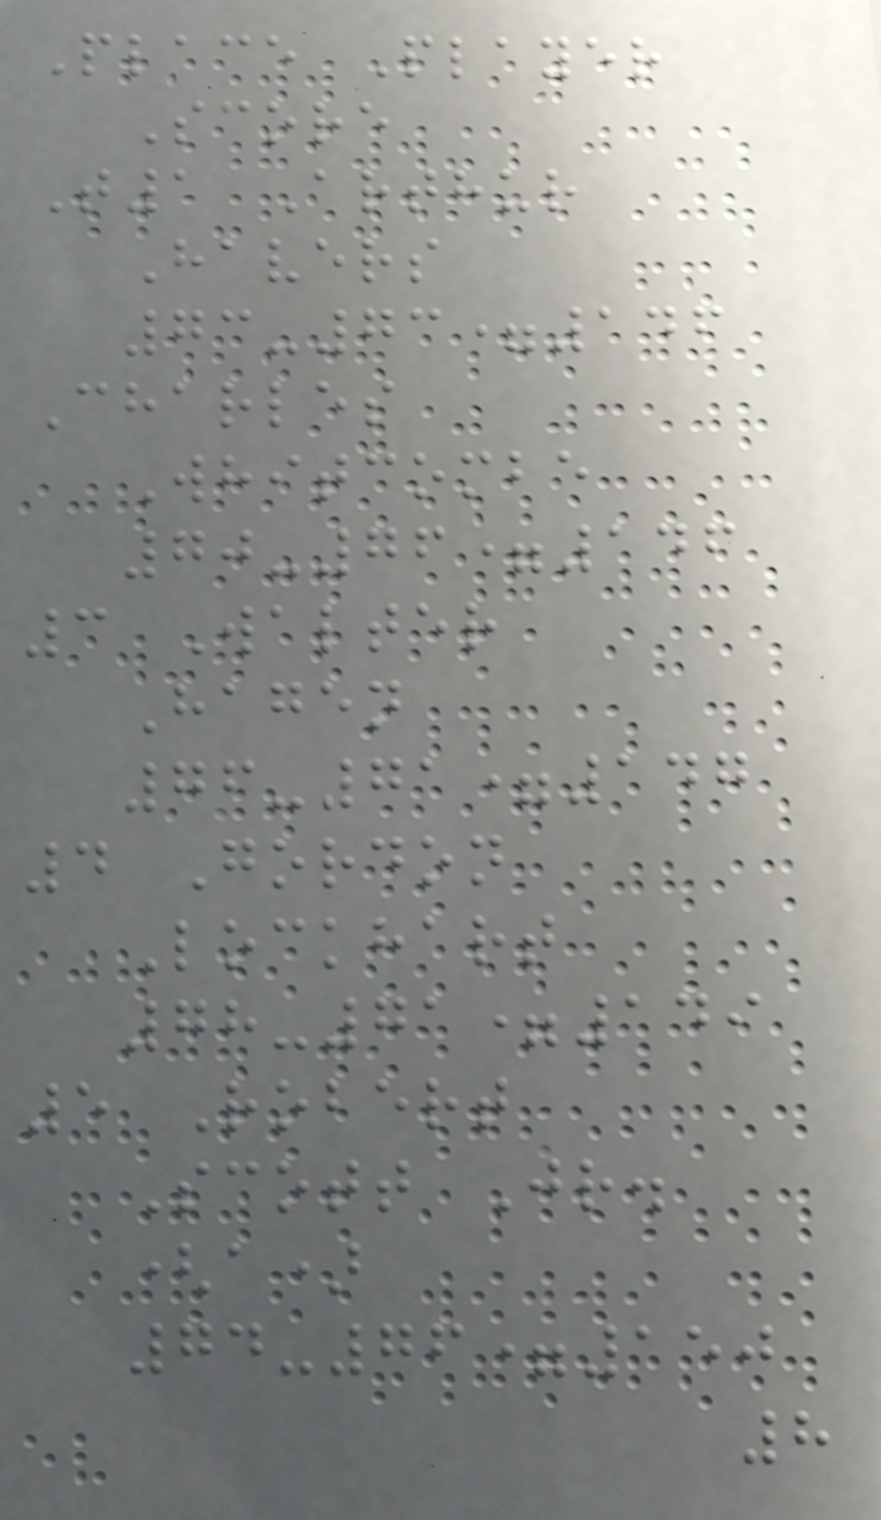Place Player
Score
T1 Arthur
Havers
73-73=146
Charles
Whitcombe
70-76=146
3 Walter
Hagen
76-71=147
4 Gordon
Lockhart
78-71=149
5 Robert
Scott Jr.
(a)
74-76=150
8
